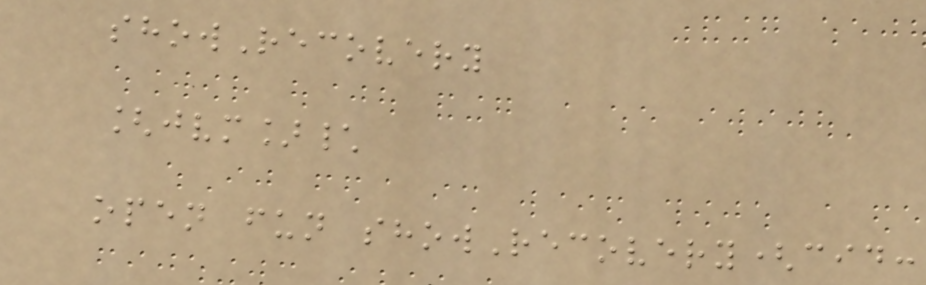showRecovery
[jvm]\
open fun showRecovery(cid:
